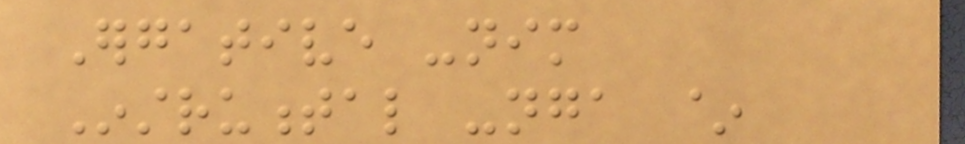Ergative -nim
Instrumental -nga ~
